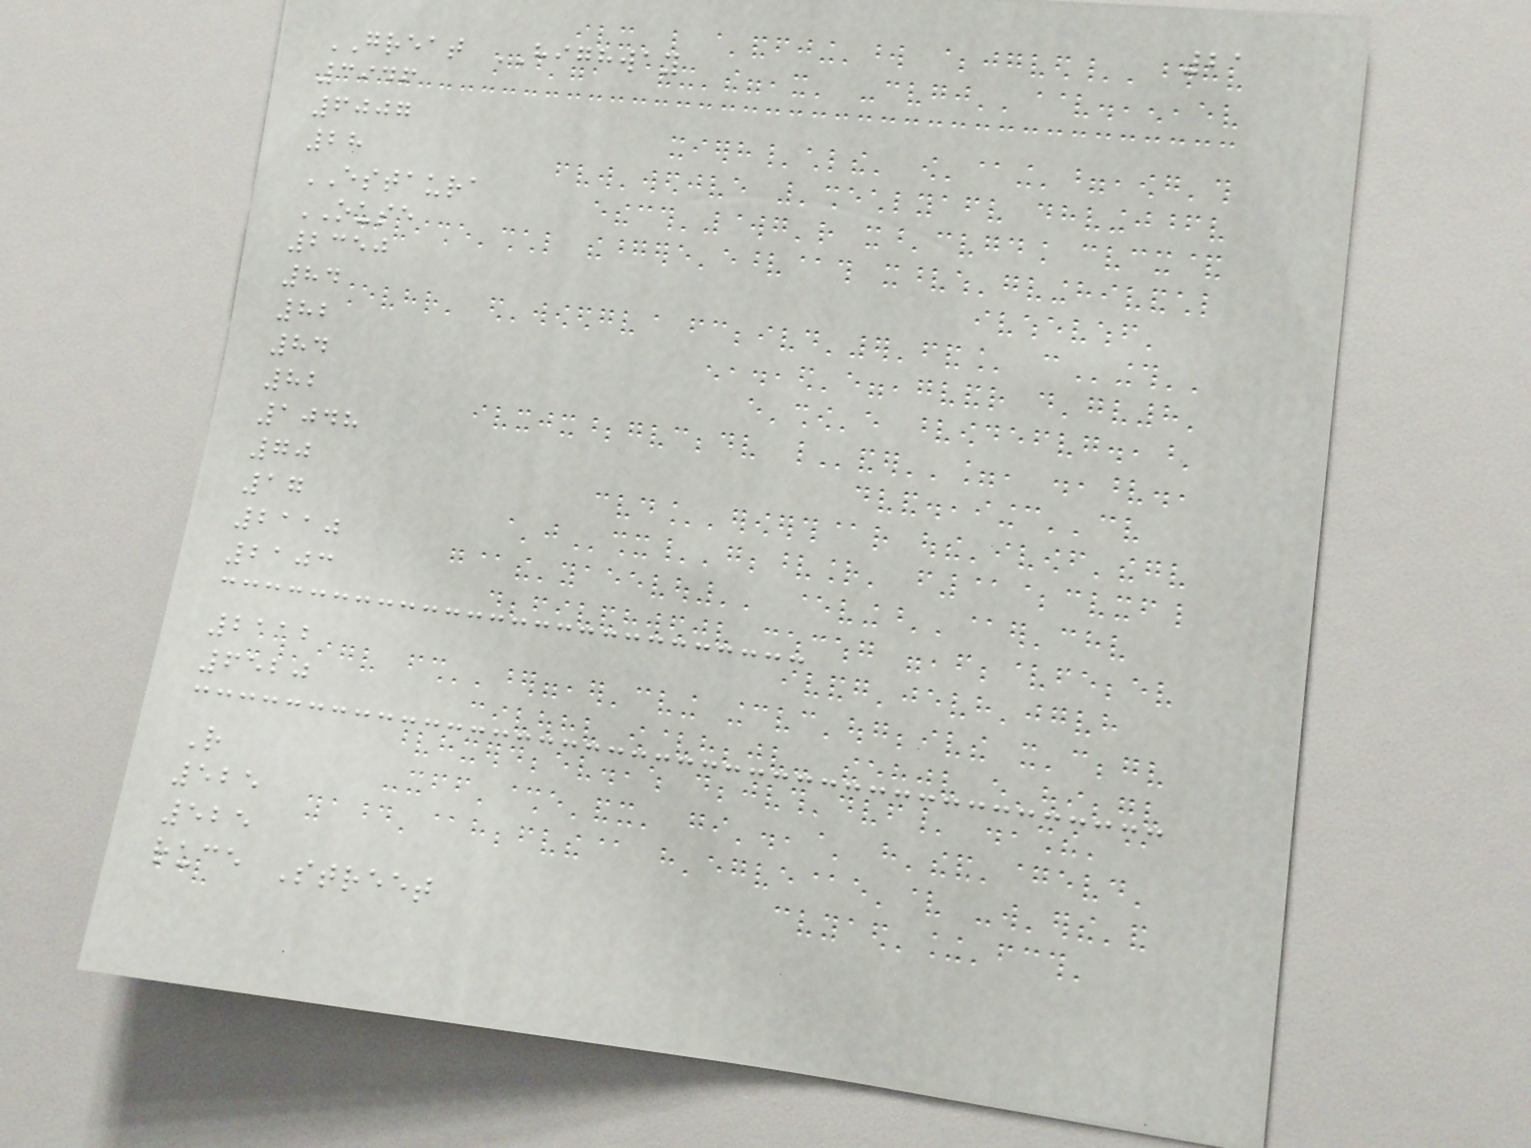21
GREAT HIGHWAY
3946
6007
28
ESTAURA
OUSE
2350
84
82
84
82
1048
70
17
2110
2103
2112
6520
R
525
525
ruce Street
